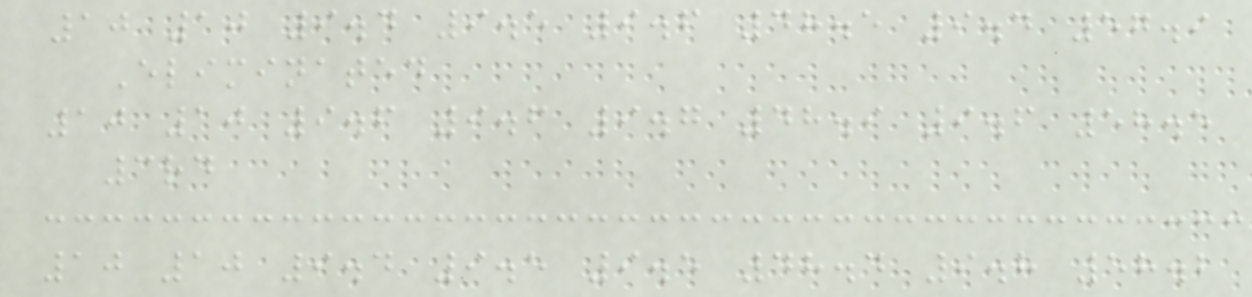10 10 9.4 9.5 9.6 48.5 9.4 57.9
Eliminated
10 10 9.6 9.6 9.7 48.9 9.6 58.5
3rd
10 10 9.4 9.5 9.5 48.4 9.8 58.2
